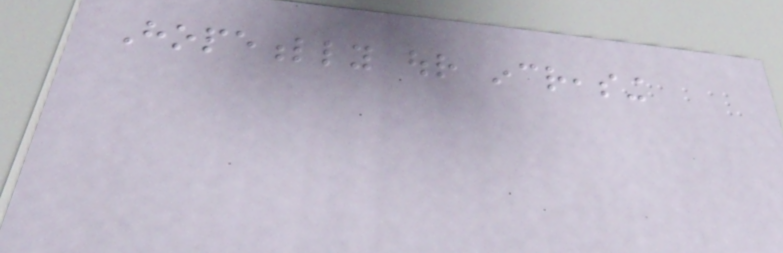Hopefully our increasing
